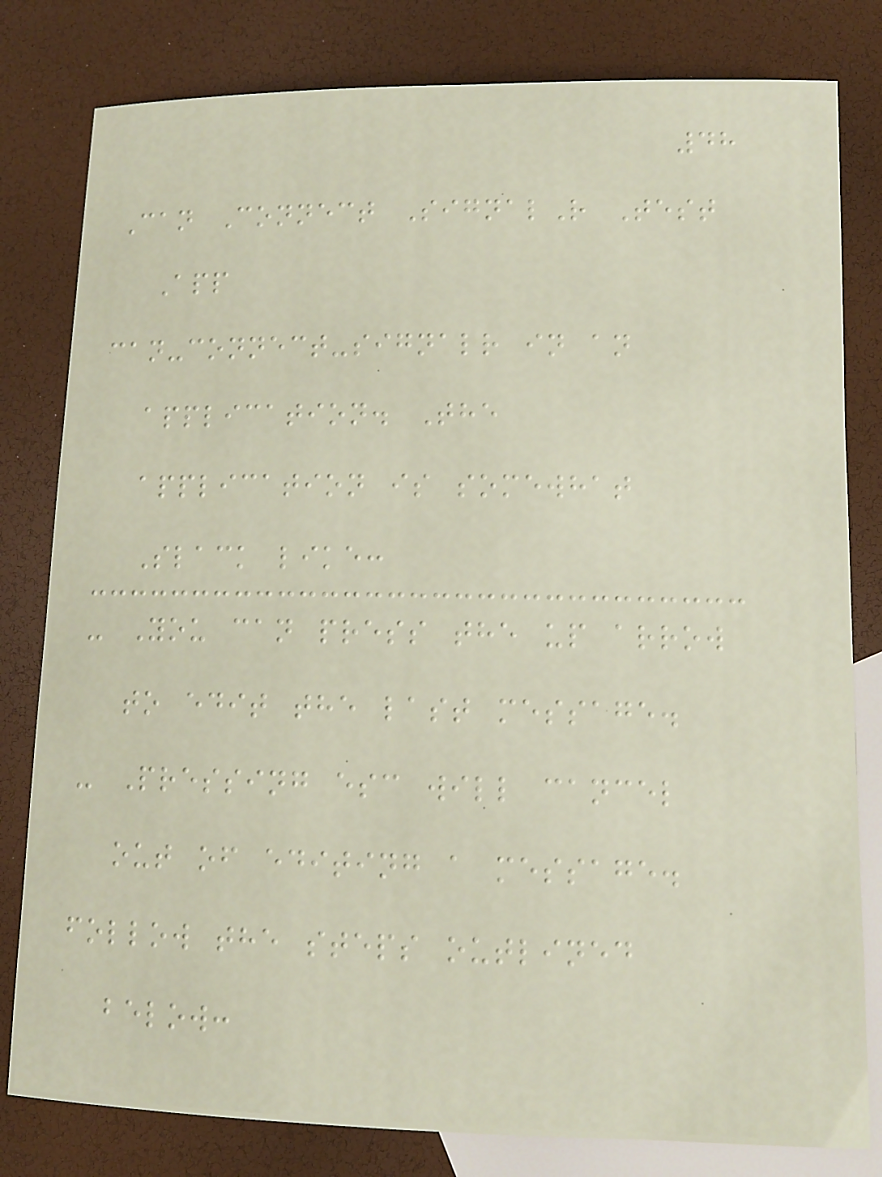48
Can Connect SignalR Test
App
can-connect-signalr in an
application. The
application is somewhat
Slack like:
- You can press the up arrow
to edit the last message.
- Pressing esc will cancel
out of editing a message.
follow the steps outlined
below:
